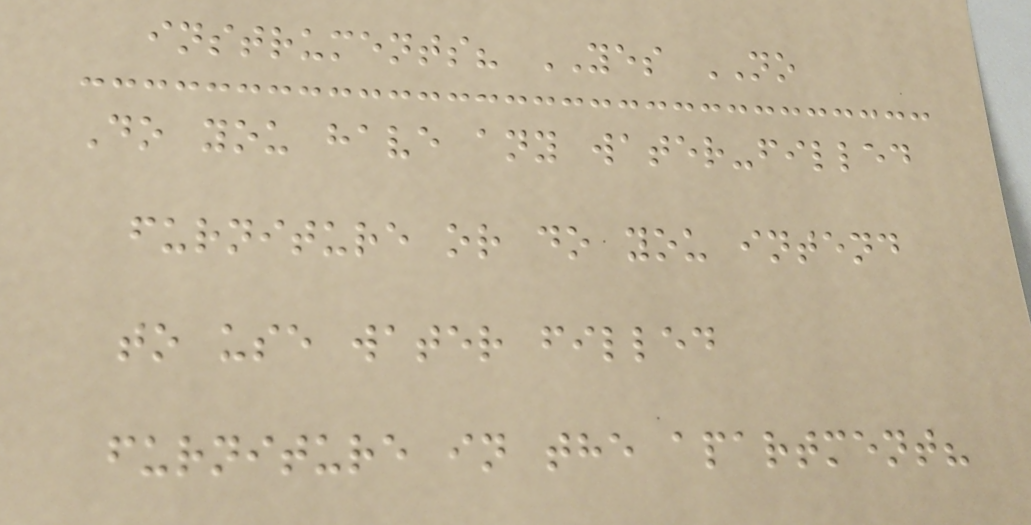instruments? YES NO
Do you have any water-filled
furniture or do you intend
to use water filled
furniture in the apartment?
